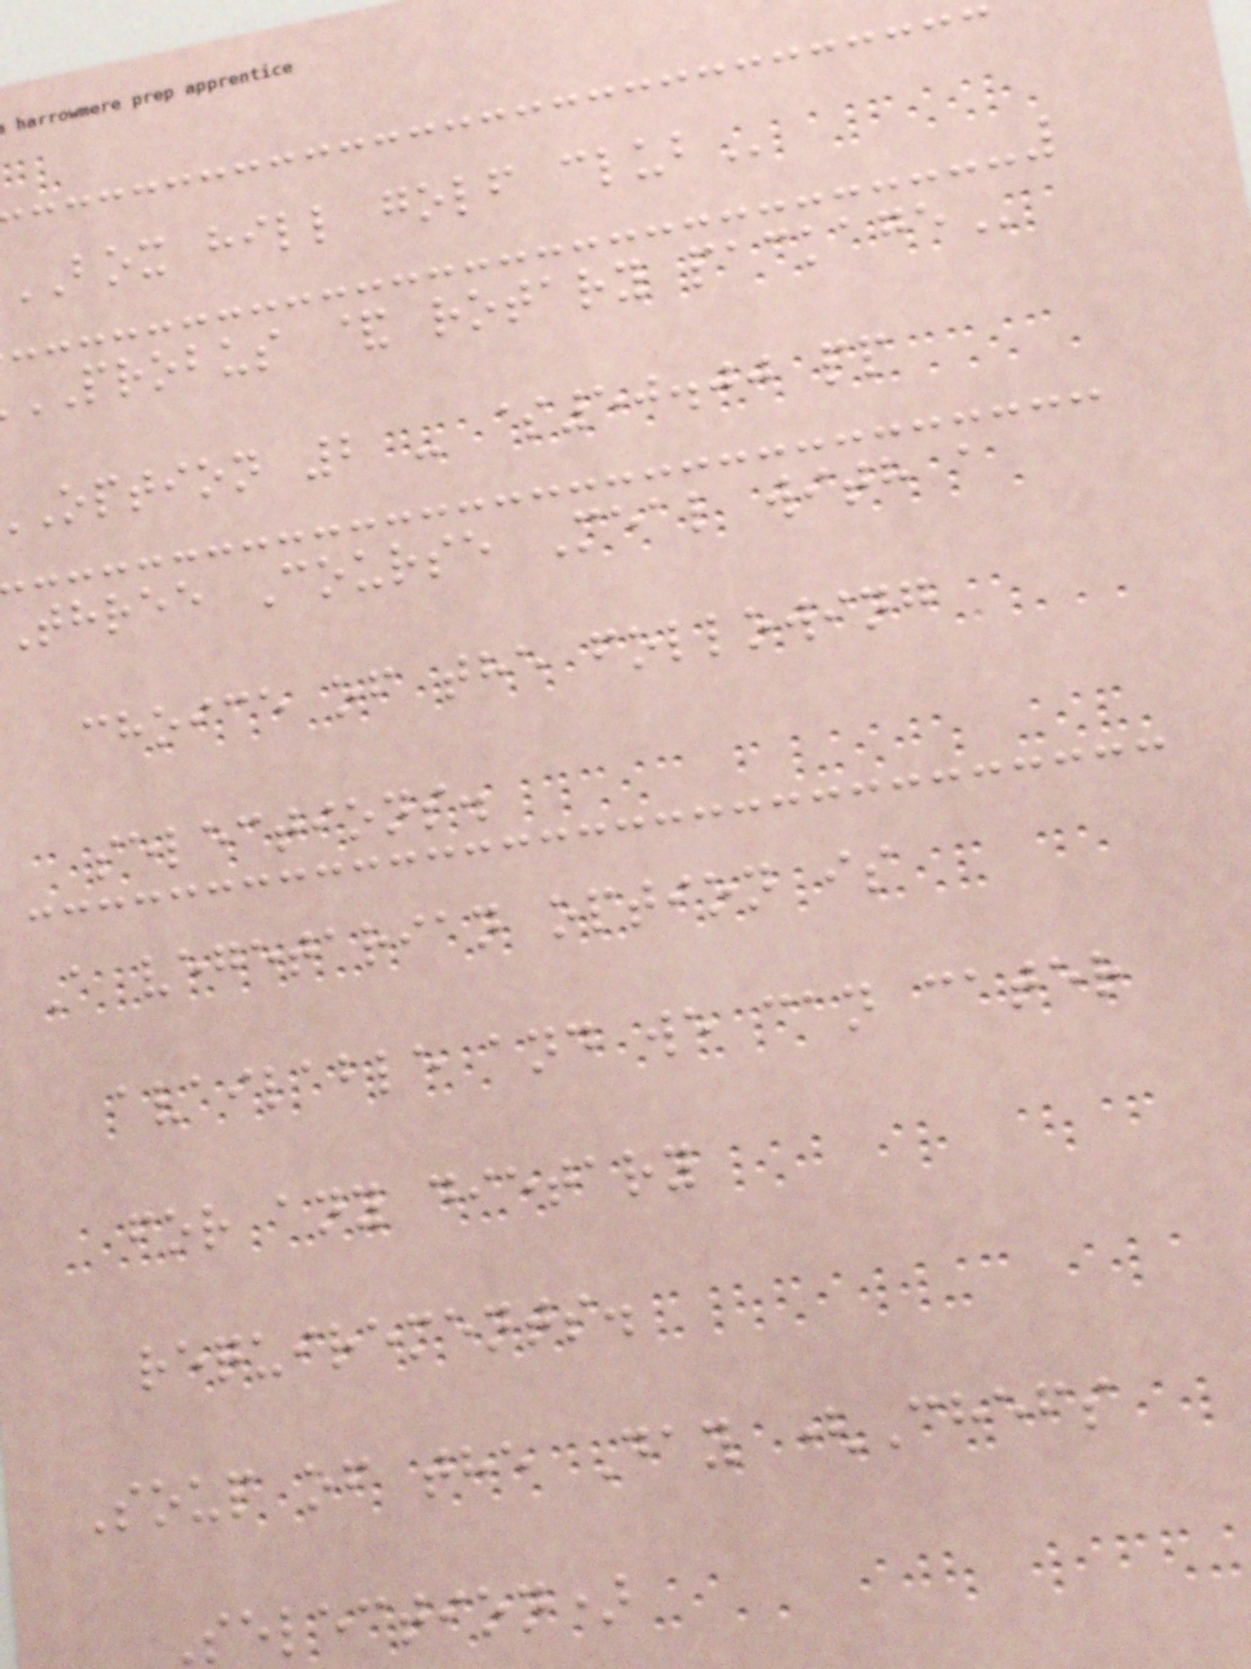BOX hill golf
PROBUS & rotary
option 2 - $50.00 pp
Three Course Meal with a
choice of the following
selections.
A vegetarian option is
available and we can cater
for any dietary
requirements.
Soup of the Day (Chefs
Selection)
